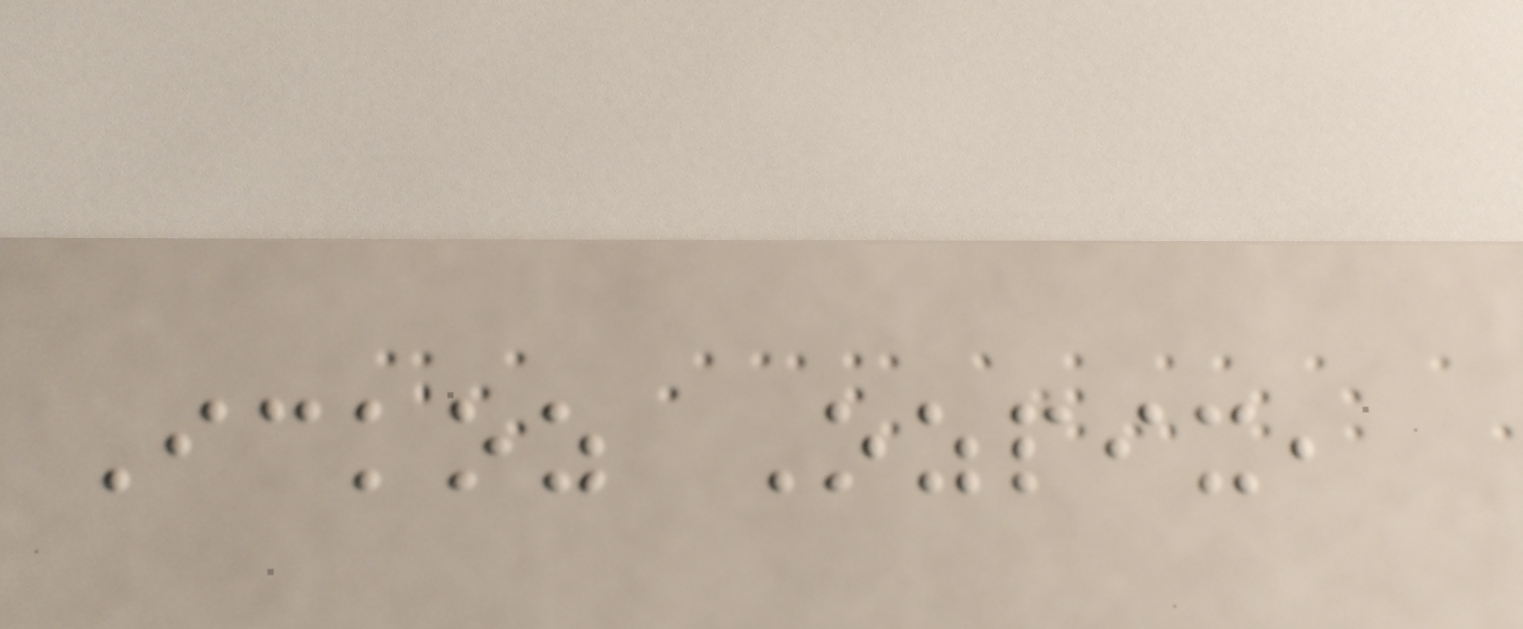Ickoz Ozpix,
